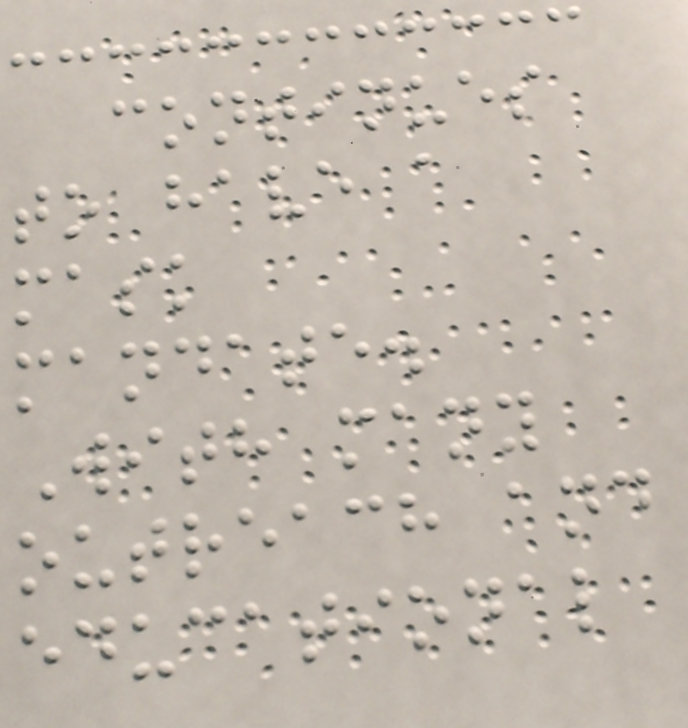continues
to have a
mask
mandate.
With many
outreach and
educational
